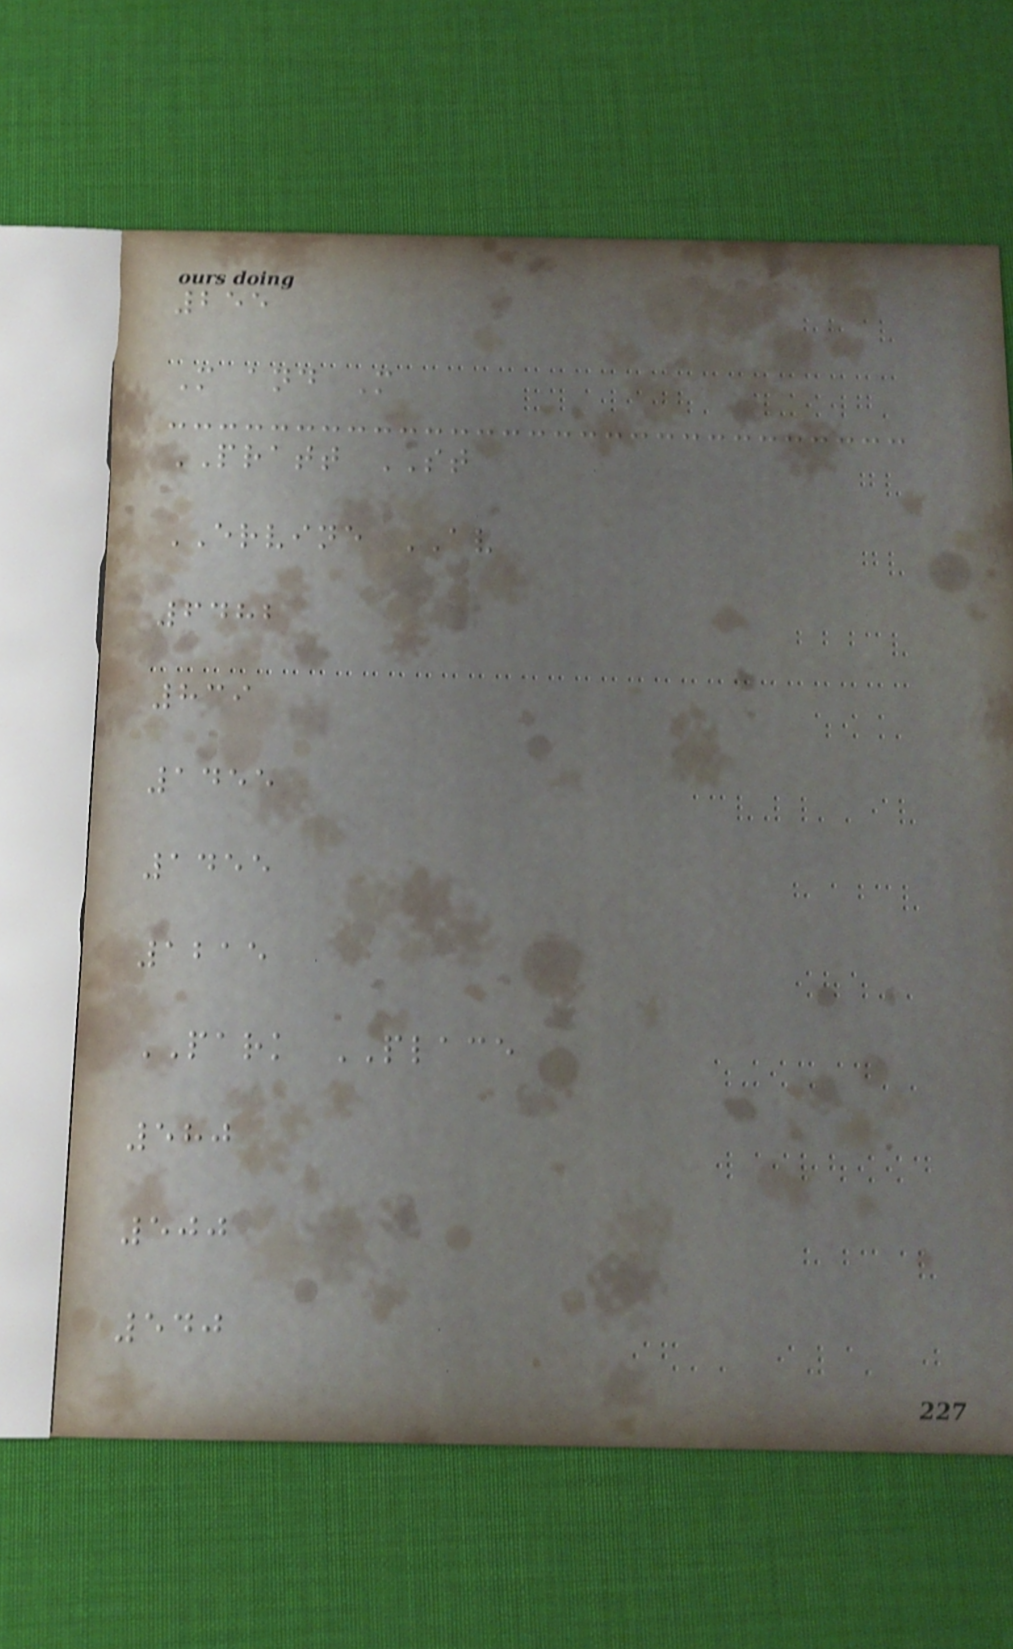255
M and M
PRATT ST
ERVINE AV
6482
839
1455
1455
1215
PARK PLACE
580
500
540
